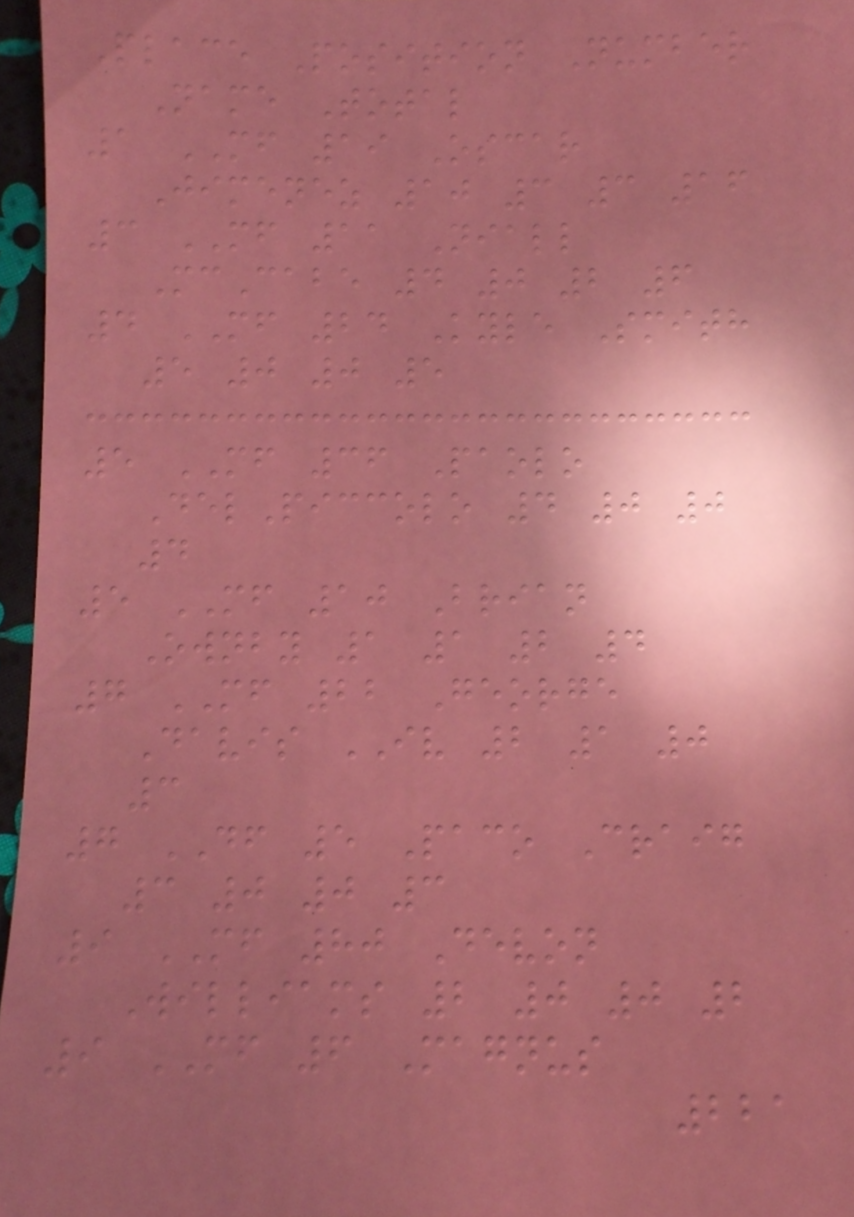Place Position Number
Name Total
1 MF 19 Oscar
Jimenez 10 3 3 16
3 MF 11 Niall
McCabe 4 0 2 6
4 MF 24 Kyle Smith
5 0 0 5
5 MF 36 Paolo
DelPiccolo 4 0 0
4
5 MF 10 Brian
Ownby 1 1 2 4
7 MF 22 George
Davis IV 2 1 0
3
7 DF 5 Paco Craig
3 0 0 3
9 MF 80 Devon
Williams 2 0 0 2
9 MF 6 Magnus
221
